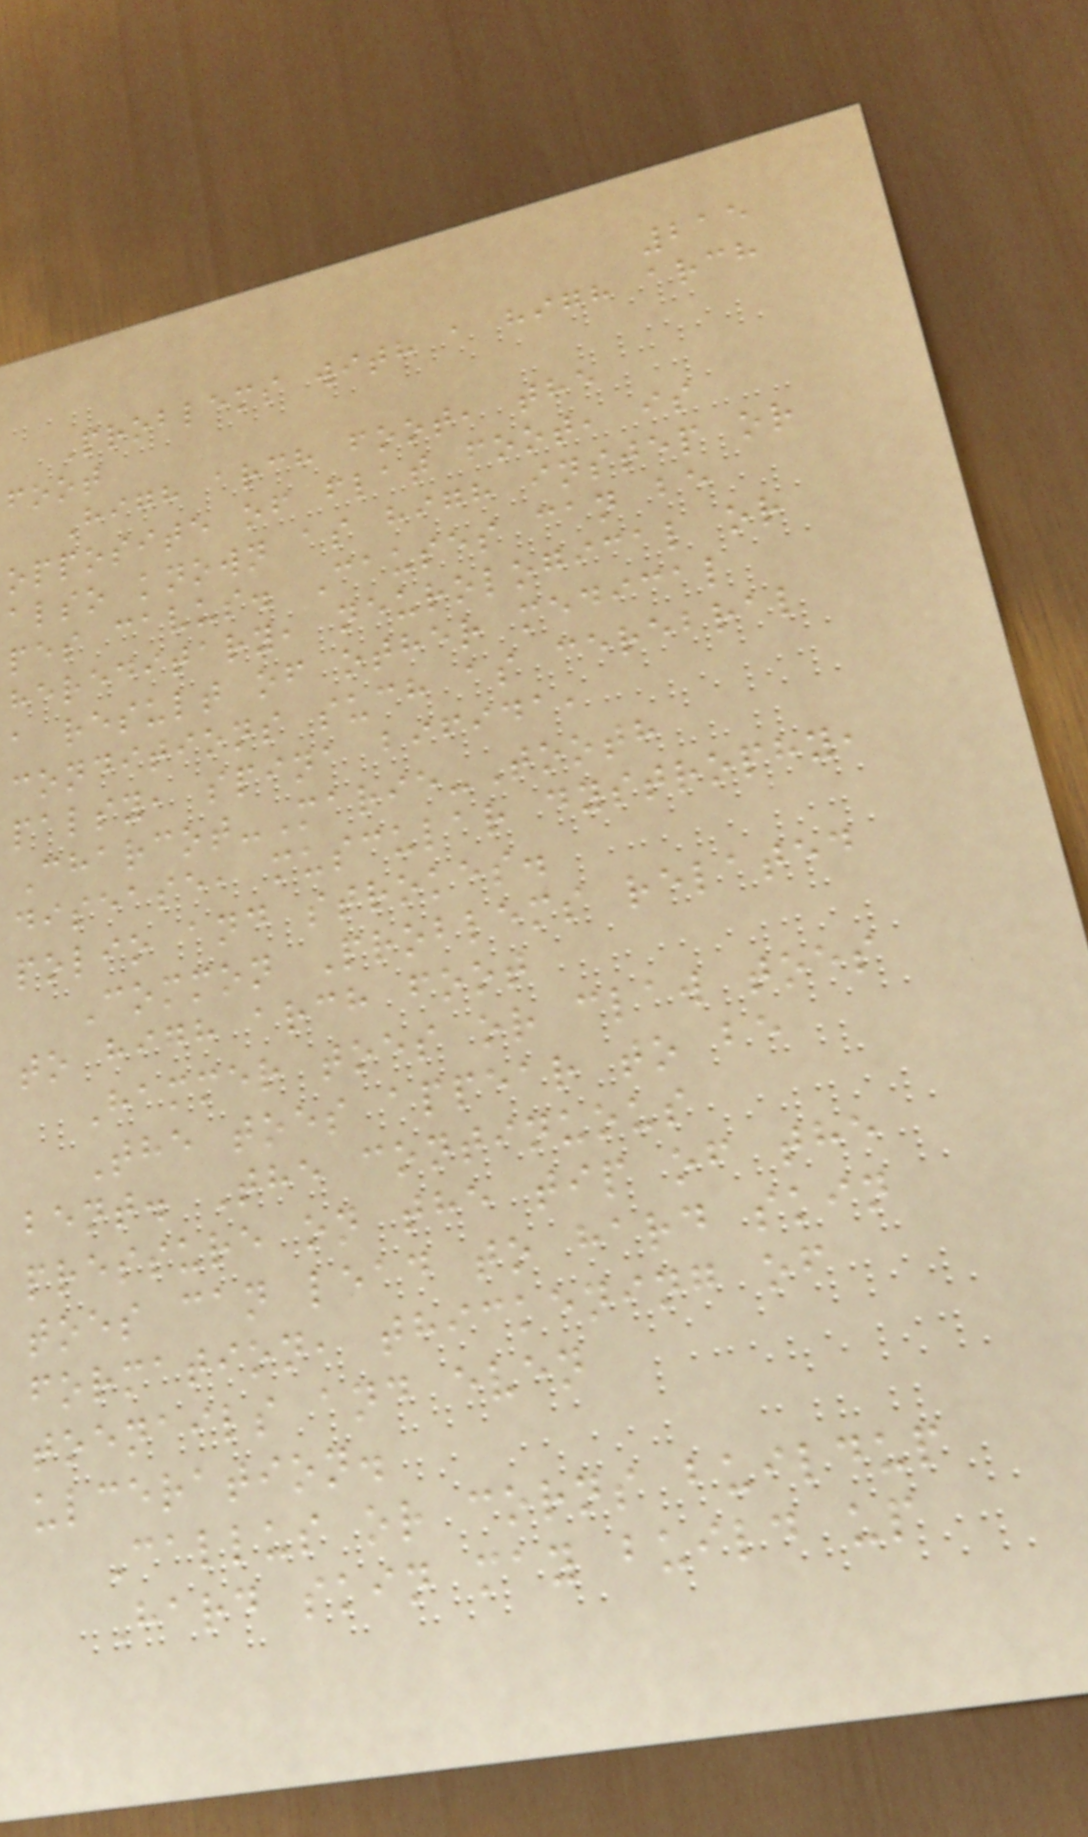215
Problems with a high arch
foot
High arch foot, the
opposite of flat foot, is
also known as high instep or
pes cavus. Causes can be
hereditary, neurological or
a result of other medical
conditions such as cerebral
palsy, spina bifida,
Charcot-Marie-Tooth
disease, muscular dystrophy,
polio and strokes.
Common Problems related
to high arch foot
Hammer toes or claw toes
The toes appear to be
bent. The continuous
pressure on the tip of the
toes can lead to hard skin
formation, thickening of
toenails and even
ulceration.
Callus or corns buildup
Hard skin may build up
